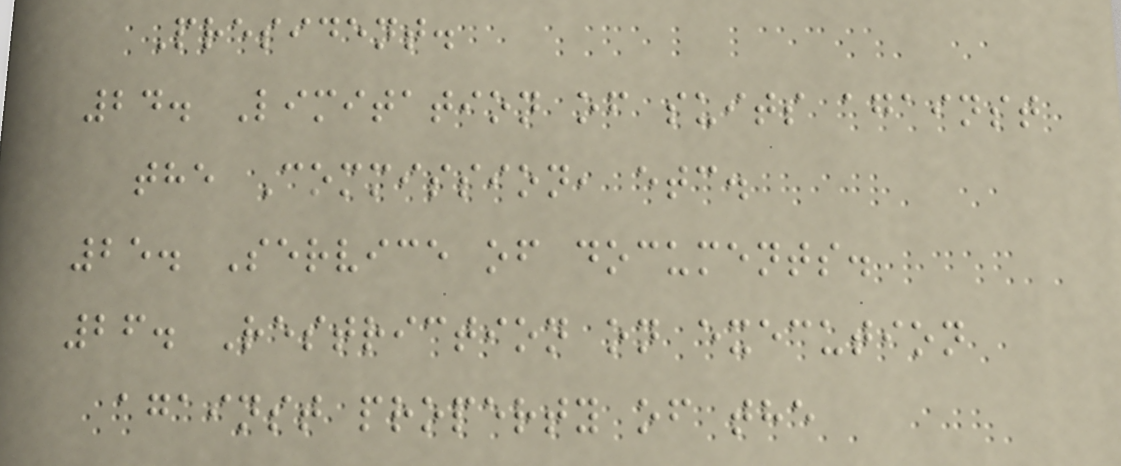President.
24. Limitation of suits against
the Commission, etc.
25. Service of documents.
26. Restriction on execution
against property of the
